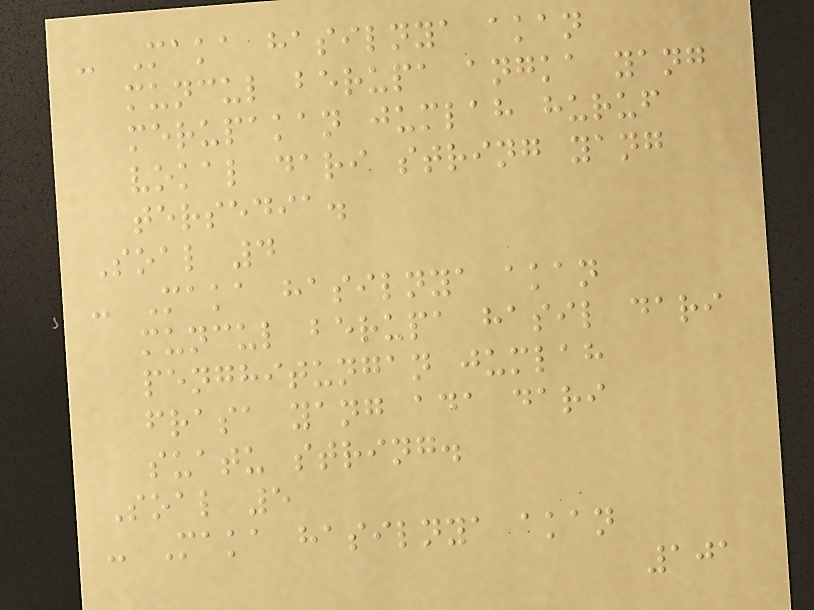- Maka hasilnya akan
muncul berupa angka yang
merupakan jumlah huruf
vokal dari string yang
tersedia.
Soal 4
- Maka hasilnya akan
muncul berupa hasil dari
penghitungan jumlah
frasa yang ada dari
suatu string.
Soal 5
- Maka hasilnya akan
101
